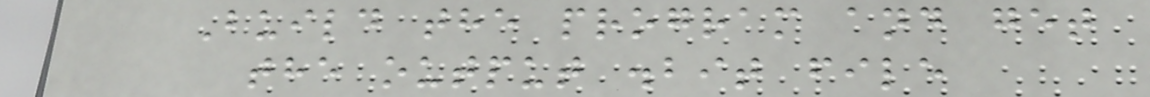Build the program and get
the output .bit file
